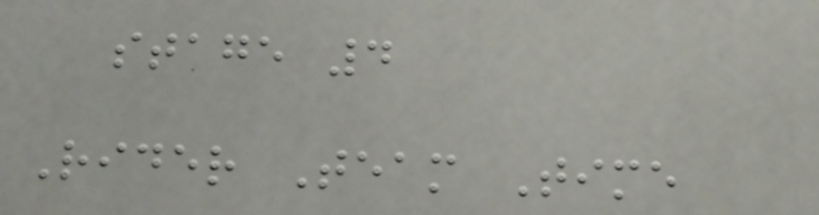stage 4
Rider Team Time
